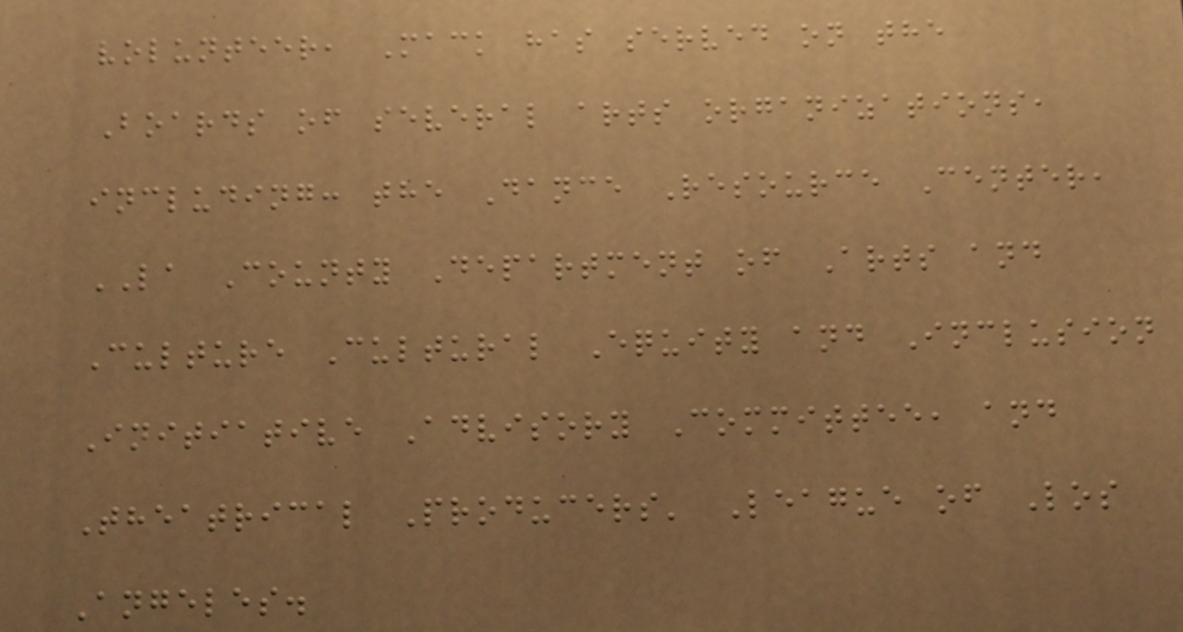volunteer, Mack has served on the
Boards of several arts organizations,
including: the Dance Resource Center,
LA County Department of Arts and
Culture Cultural Equity and Inclusion
Initiative Advisory Committee, and
Theatrical Producers' League of Los
Angeles.
